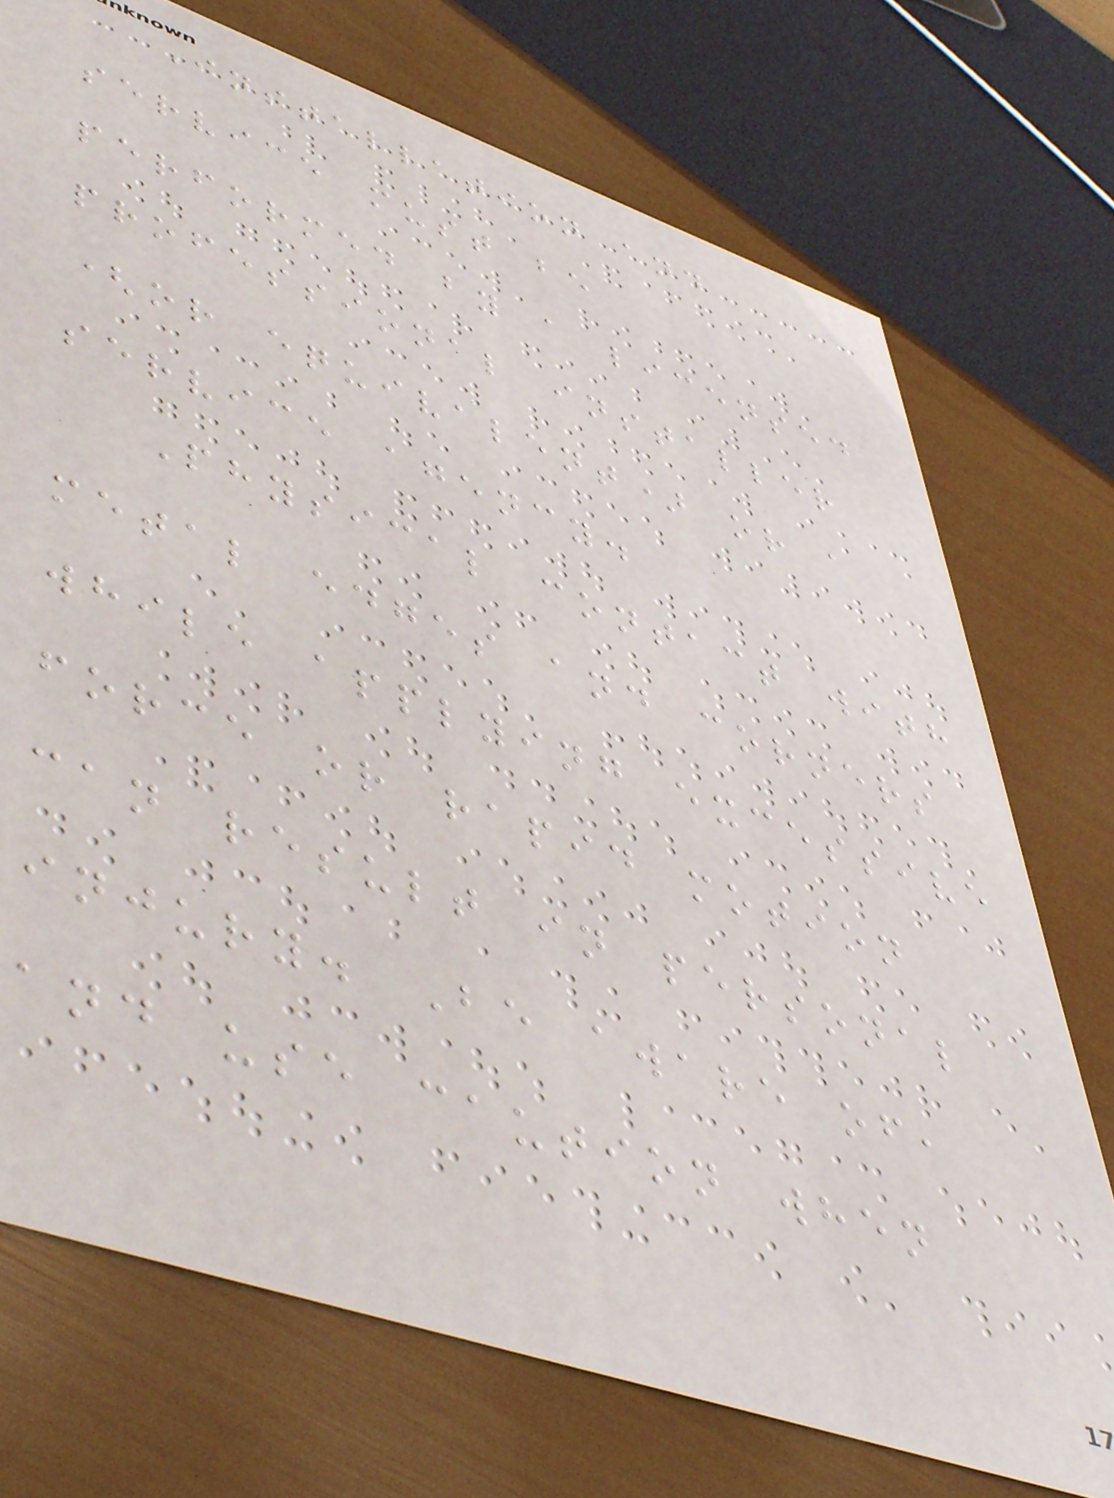Installation and
service must be
performed by a licensed
professional installer
(or equivalent) or a
service agency.
Physical contact with
metal edges and corners
while applying excessive
force or rapid motion
can result in personal
injury. Be aware of,
and use caution when
